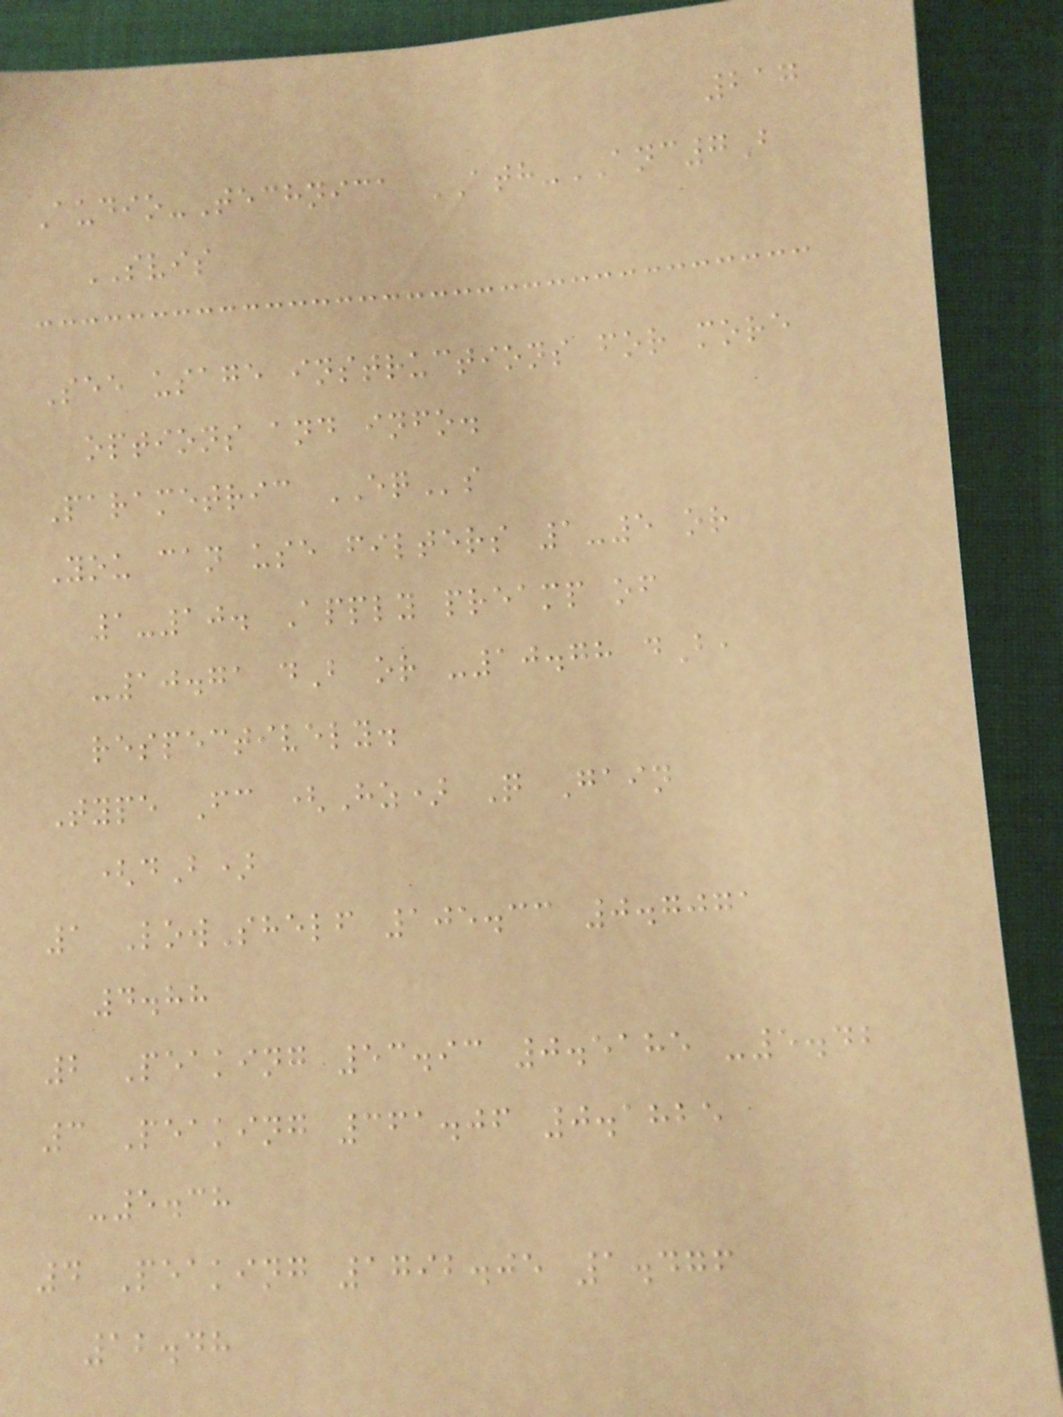217
Audio-Technica ATH-ANC7B
SVIS
See usage instructions for more
options and info.
Parametric EQs
You can use filters 1-5 or
1-10. Apply preamp of
-10.71 dB or -10.78 dB,
respectively.
Type Fc (Hz) Q Gain
(dB)
1 LowShelf 105.33 0.7071
4.88
2 Peaking 53.93 0.5185 -5.42
3 Peaking 361.06 0.1825
-5.38
4 Peaking 1792.05 1.476
12.48
